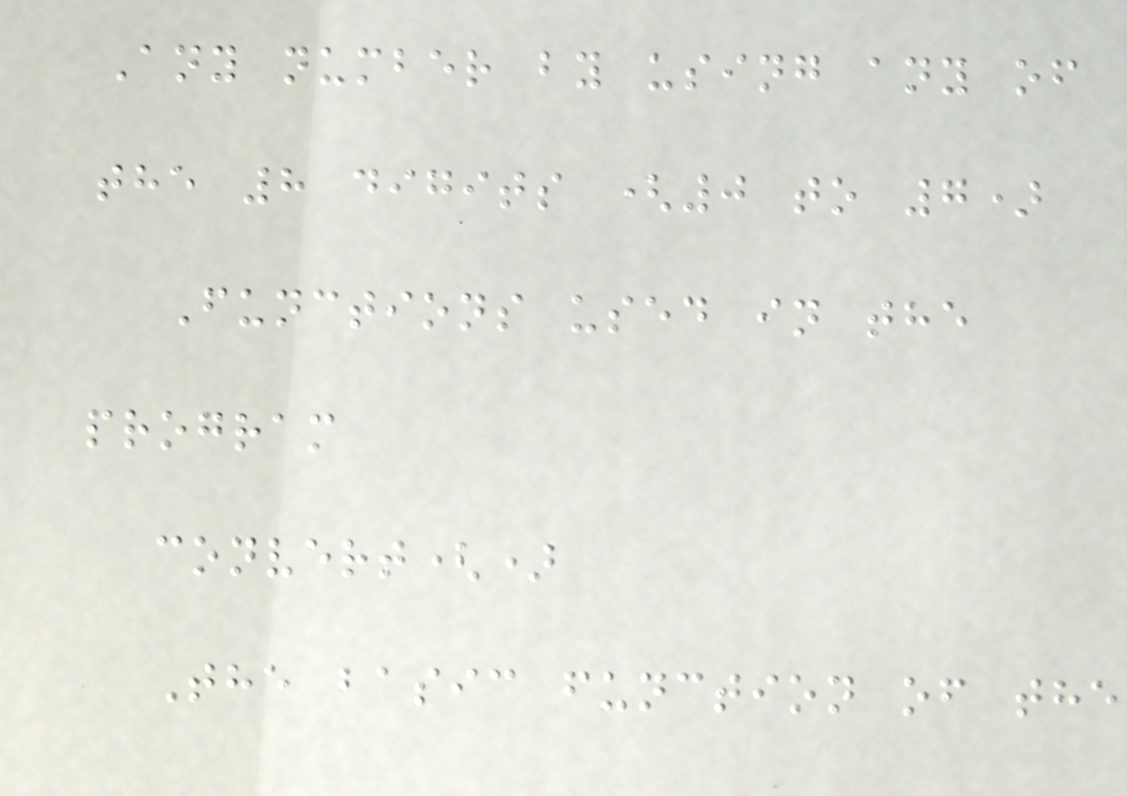Any number by using any of
the 8 digits (0 to 7)
Functions used in the
program
convert()
The basic function of the
